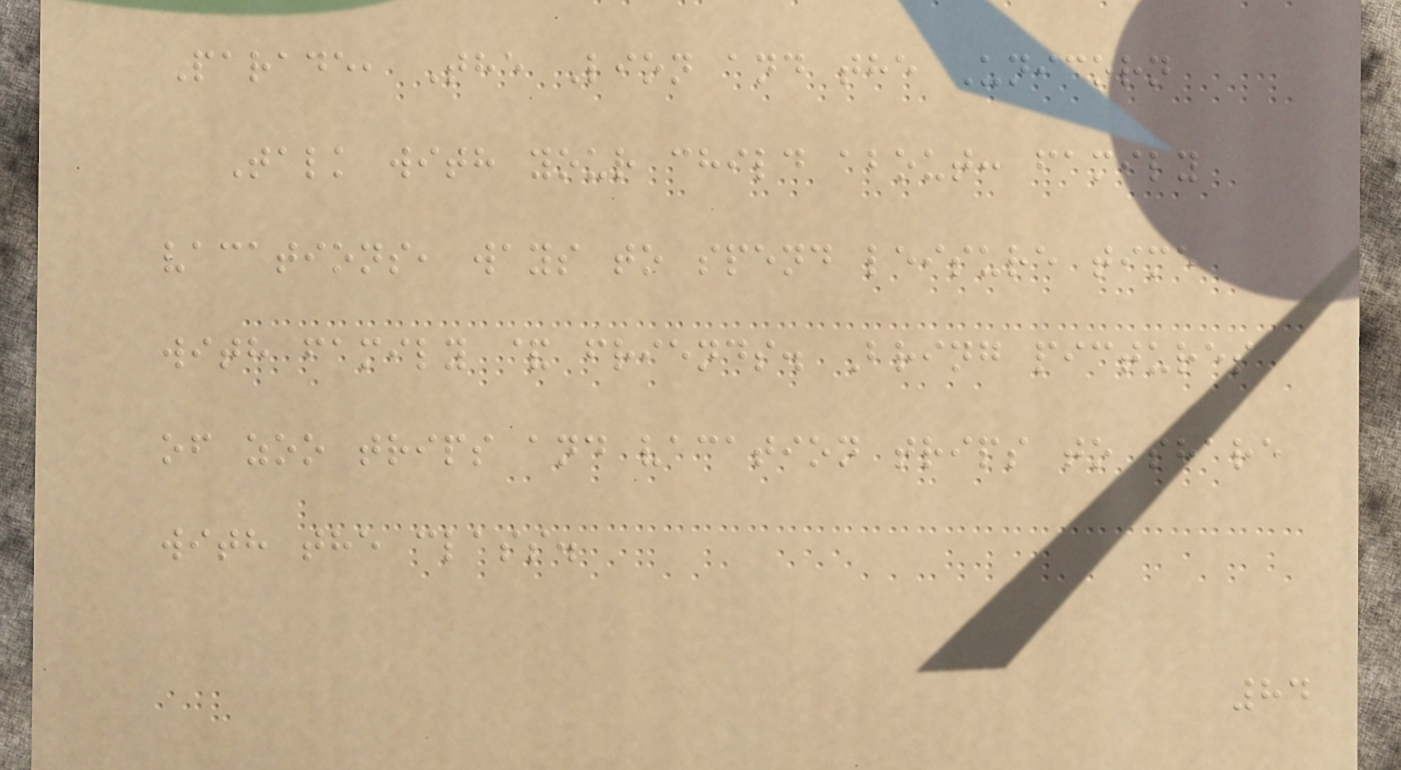Parade, The Lion and the Unicorn
Talk with your child about: family
vacations, ways to spend leisure time
with family & friends. Bring pictures
of zoo trips and vacation trips to share
with the class.
84
